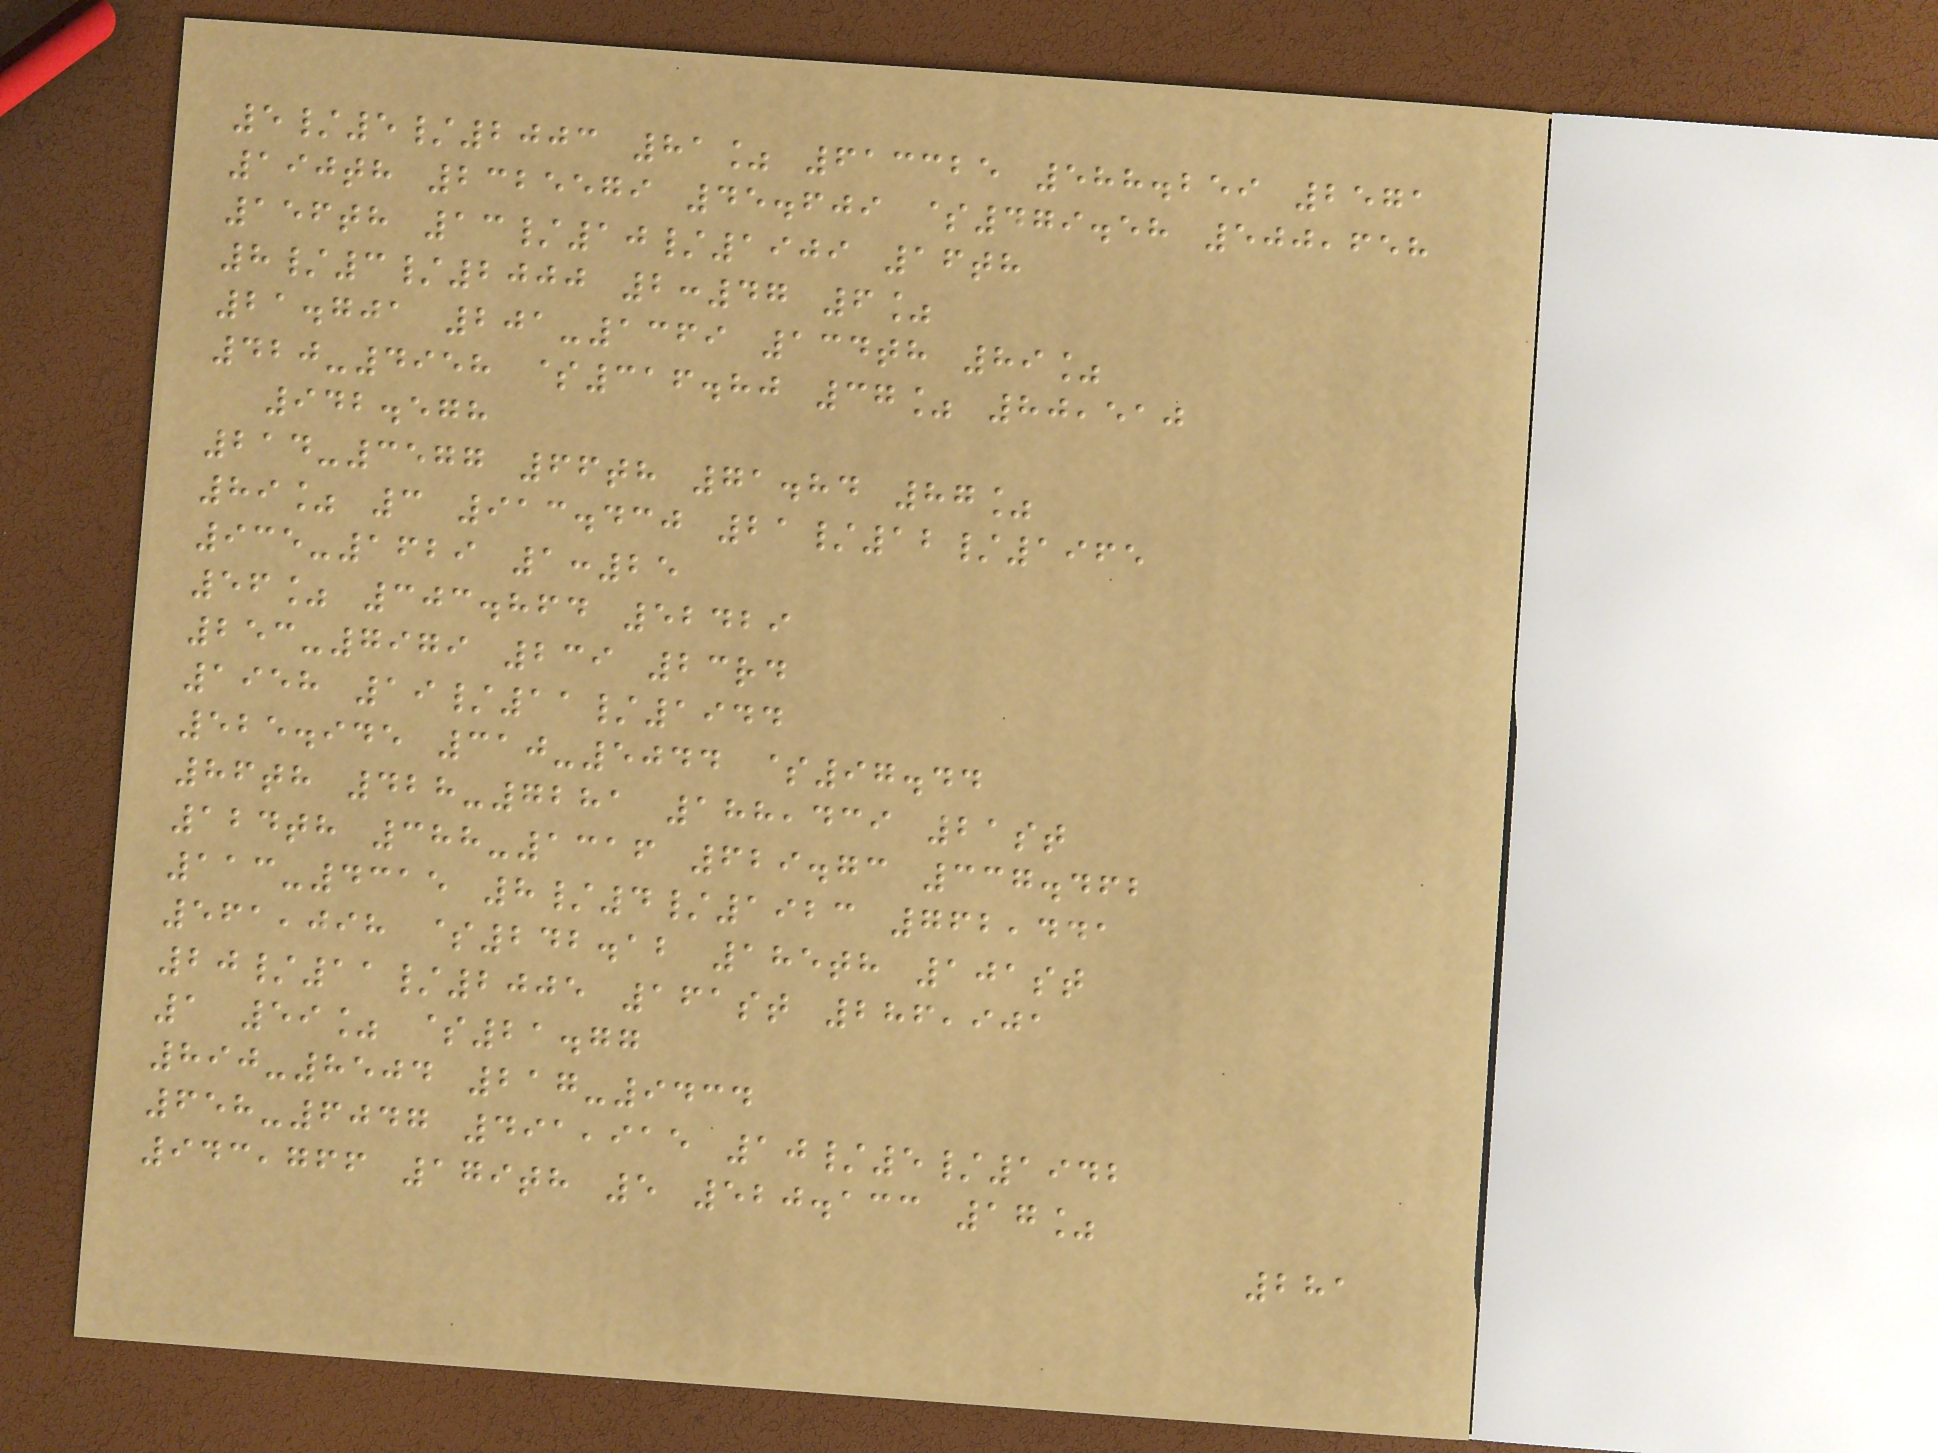5/5/2003 81% 613325 588.259 2571
190th 2325579 45.609 $479.58 500,658
156th 13/10/1909 16th
8/3/2000 2:47 6%
21.701 201-1369 134th 89%
420-4958 $316.80 37% 80,510
942.578
214-3577 66th 71.84 87%
89% 3 913.430 21/12/1965
935-1629 1:25
56% 303.864 52429
253-7979 239 23rd
1958 19/11/1944
525.945 310-5044 $97.44
86th 428-7281 188,439 21st
124th 388-1316 629.73 337.462
113-4315 8/4/1923 762,441
561,098 $242.12 185th 101st
20/11/2005 161st 286,901
1 59% $21.77
890-8504 217-9434
658-6047 491,915 10/5/1942
943,766 179th 5 520.133 17%
281
